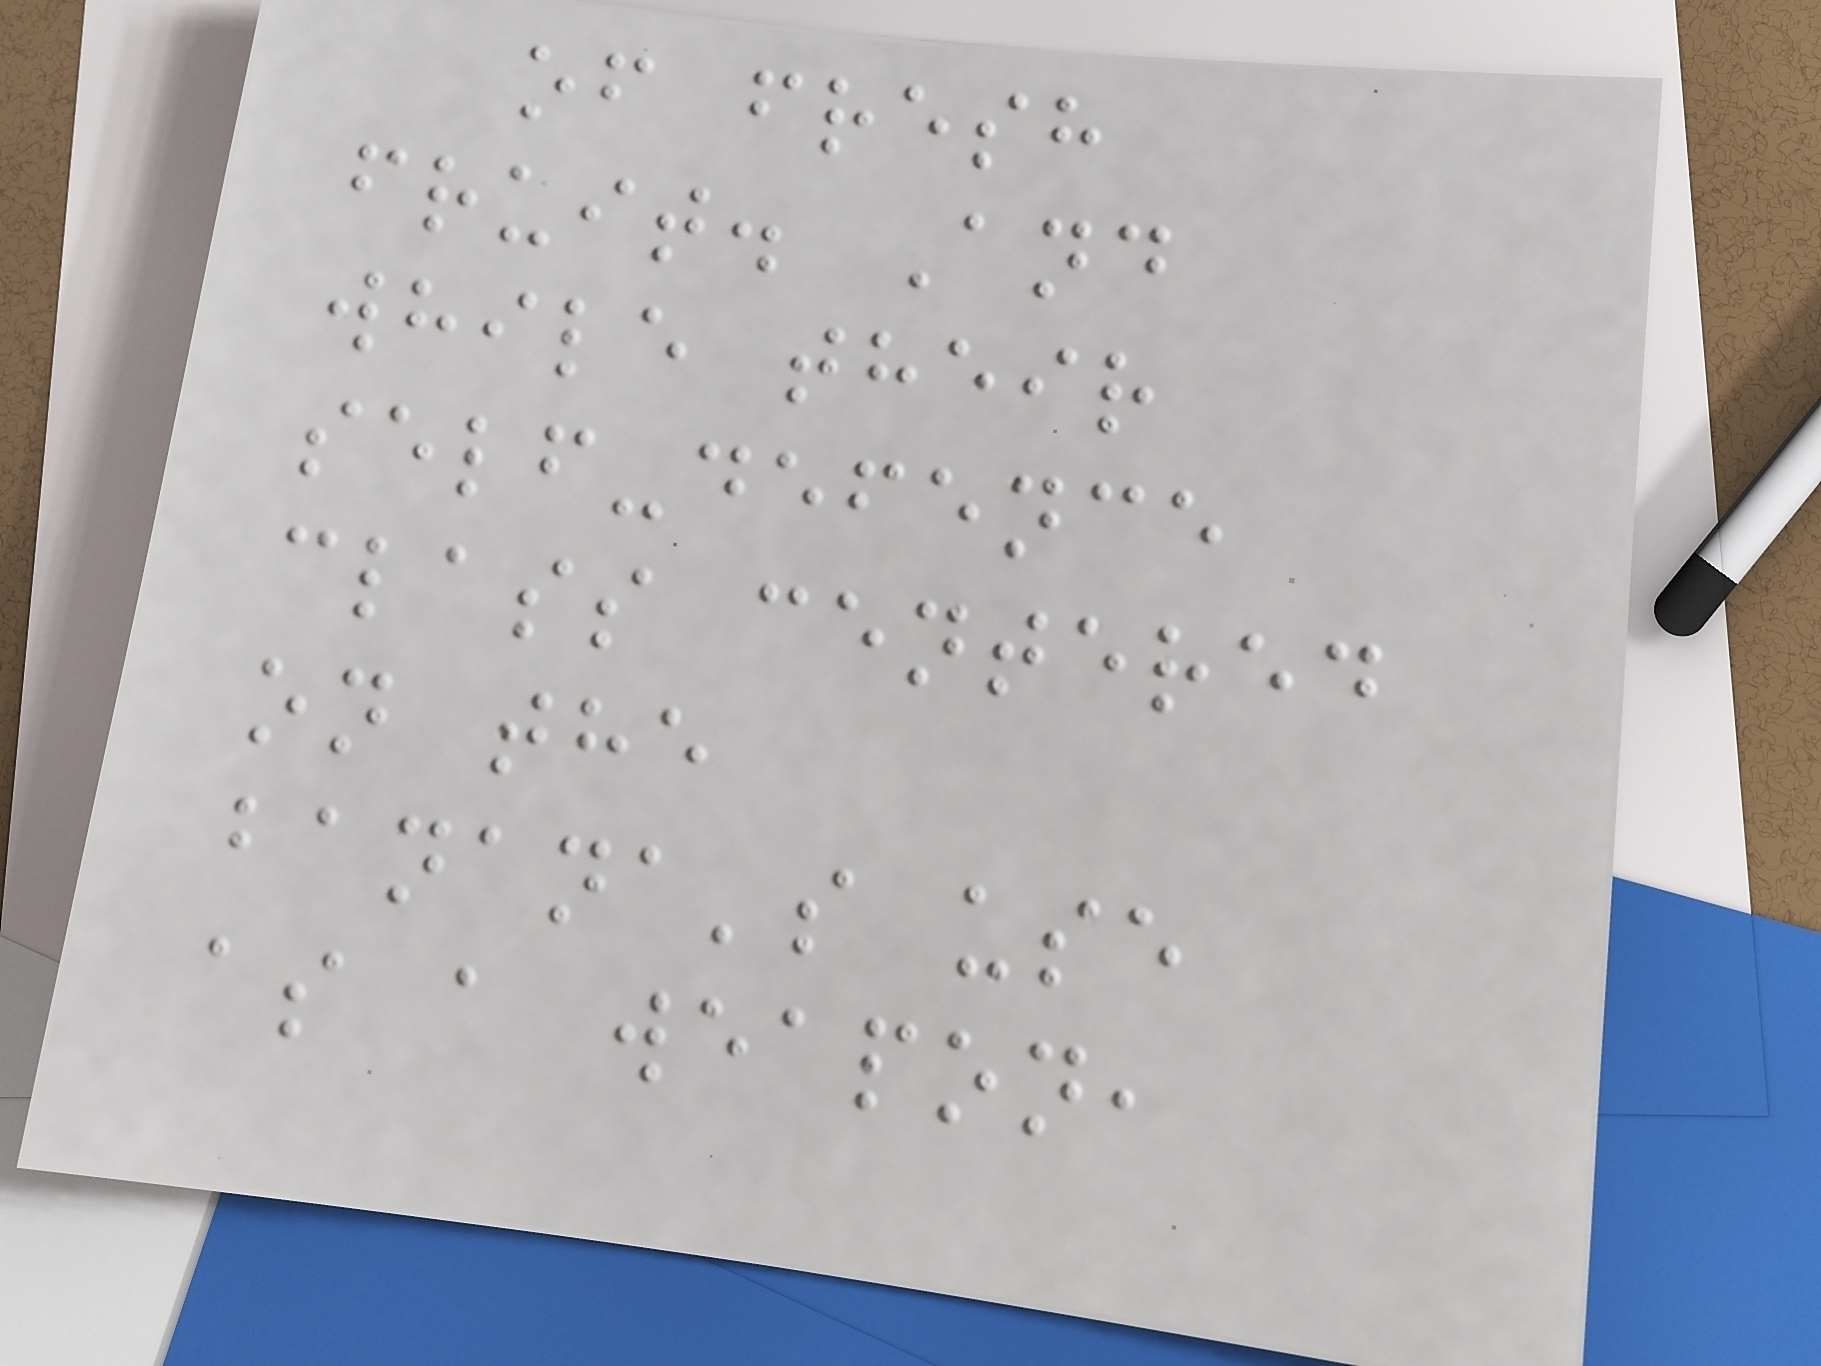of fresh
fruit. And
while their
self-defence
class centered
on the
banana's use
as a weapon,
